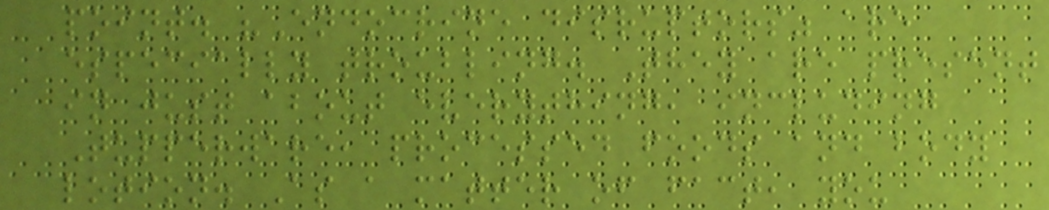point. "Endocrine disruptors" are
especially troubling. They are present
in just about everything, including
Tupperware, processed foods and body
lotion. As a matter of fact, you
